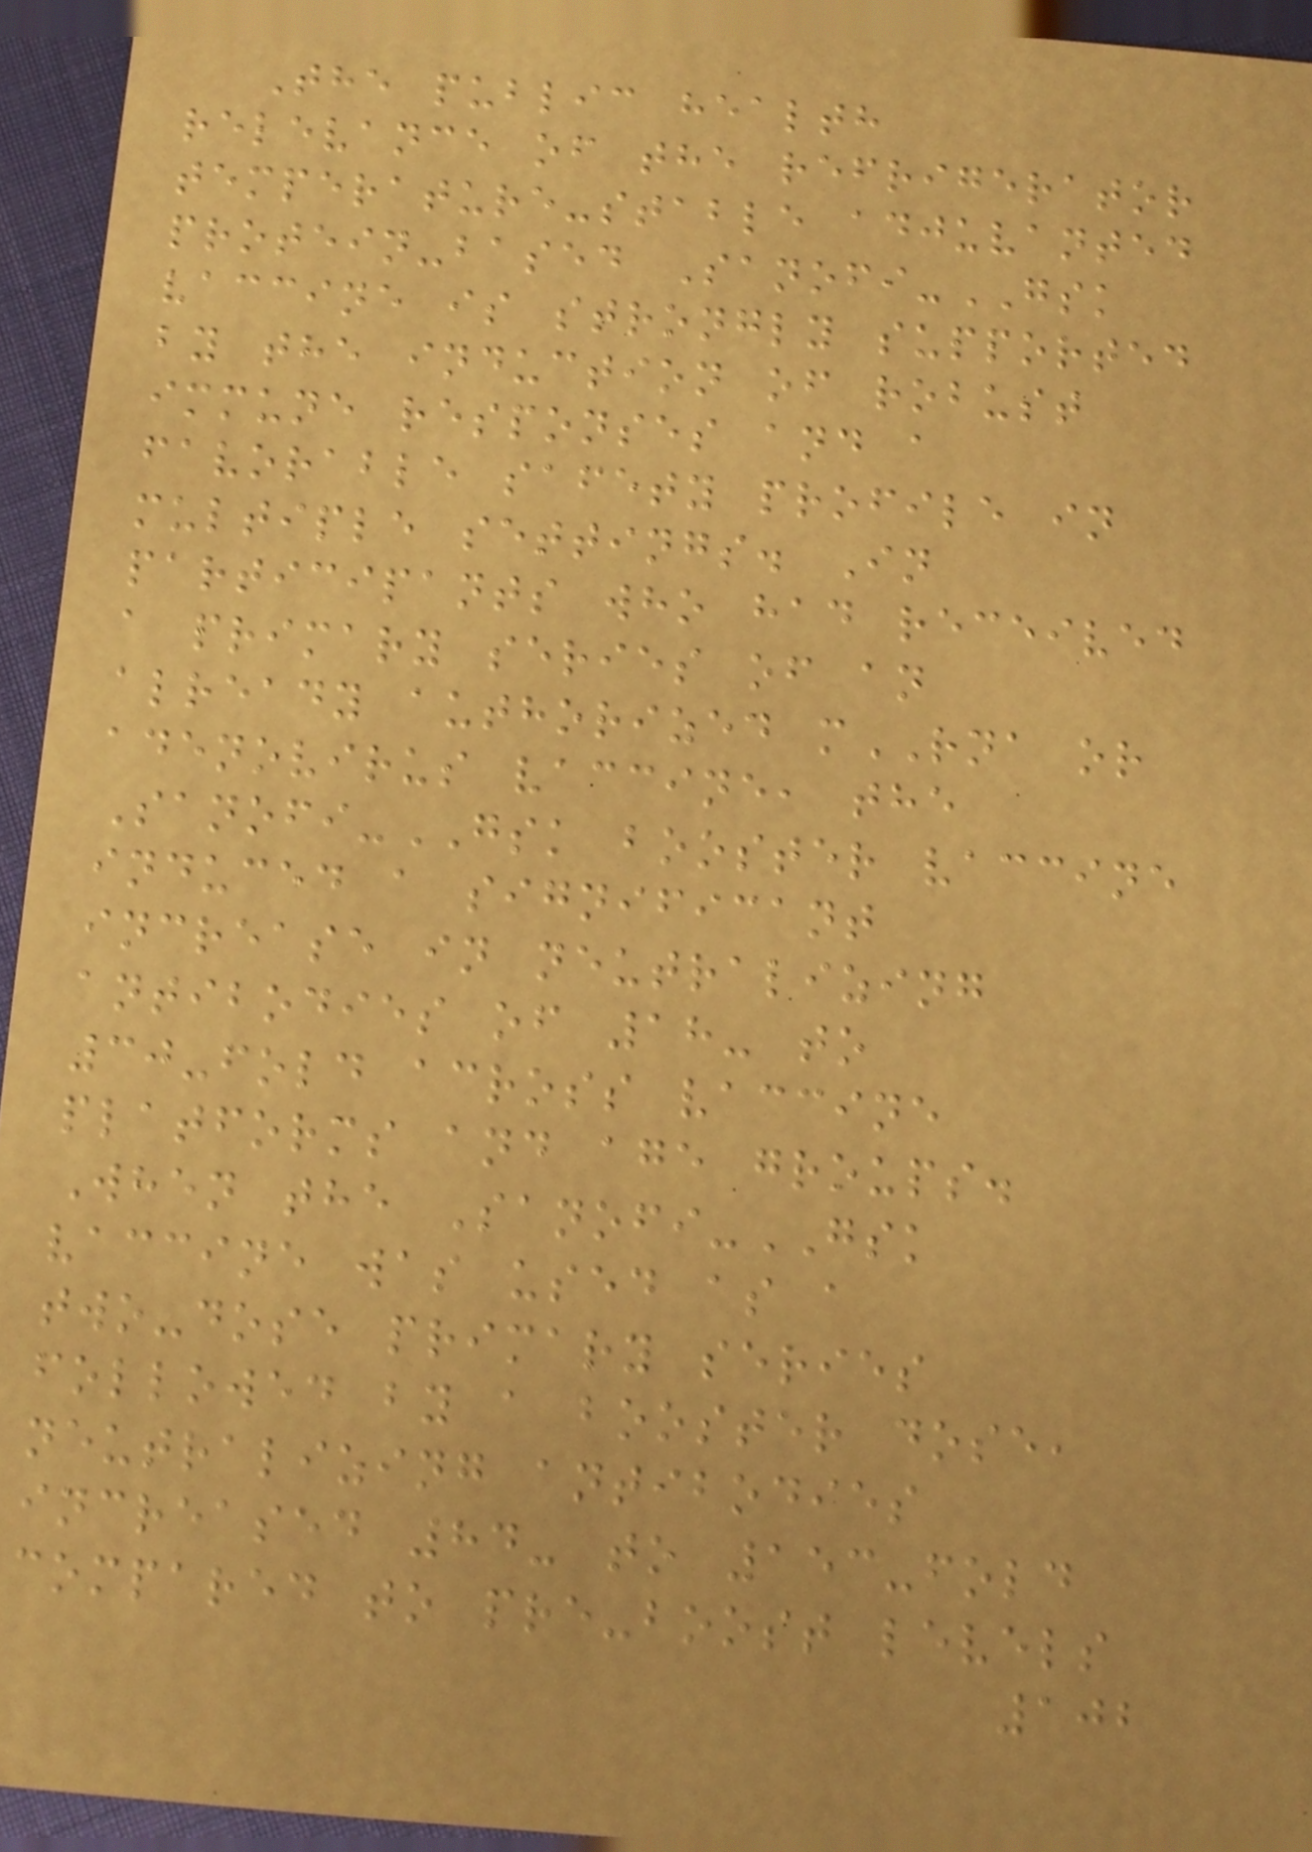The public health
relevance of the refrigerator
temperature-stable adjuvanted
protein-based Sanofi-GSK
vaccine is strongly supported
by the induction of robust
immune responses and a
favorable safety profile in
multiple settings. In
participants who had received
a primary series of an
already authorized mRNA or
adenovirus vaccine, the
Sanofi-GSK booster vaccine
induced a significant
increase in neutralizing
antibodies of 18- to
30-fold across vaccine
platforms and age groups.
When the Sanofi-GSK
vaccine was used as a
two-dose primary series
followed by a booster dose,
neutralizing antibodies
increased 84- to 153-fold
compared to pre-boost levels
102
